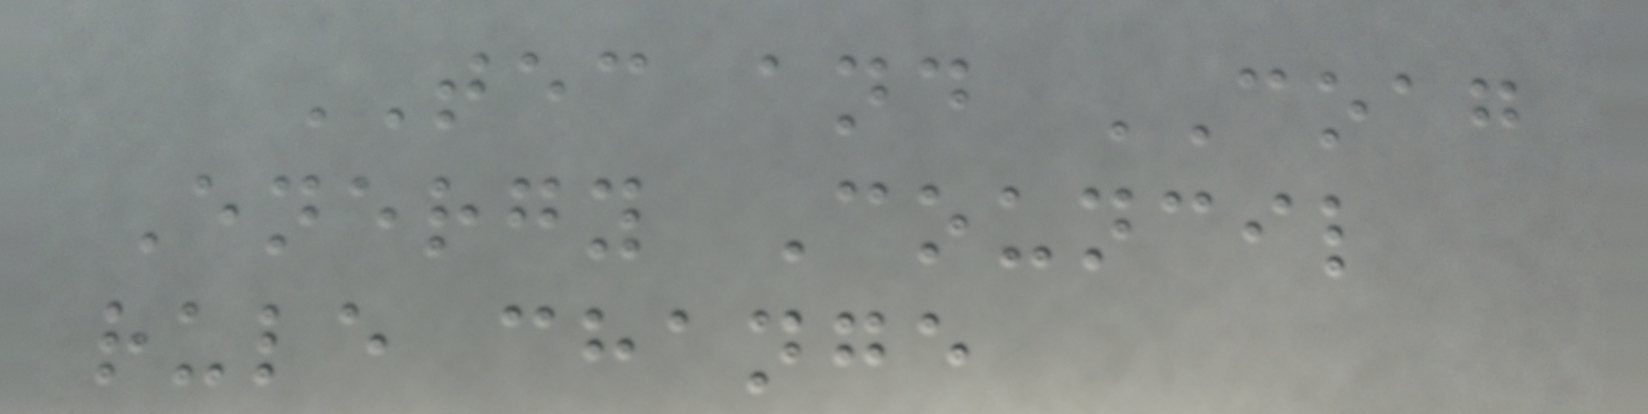TEC and COAG
Energy Council
rule change
